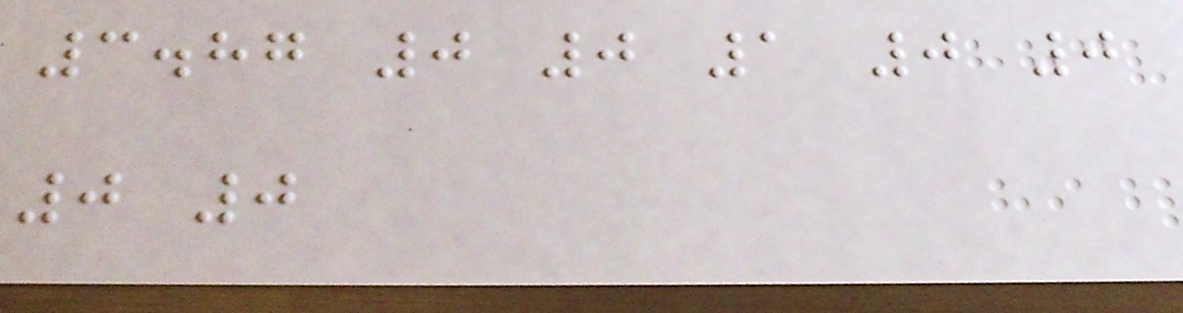3.87 0 0 1 0 0
0 0
